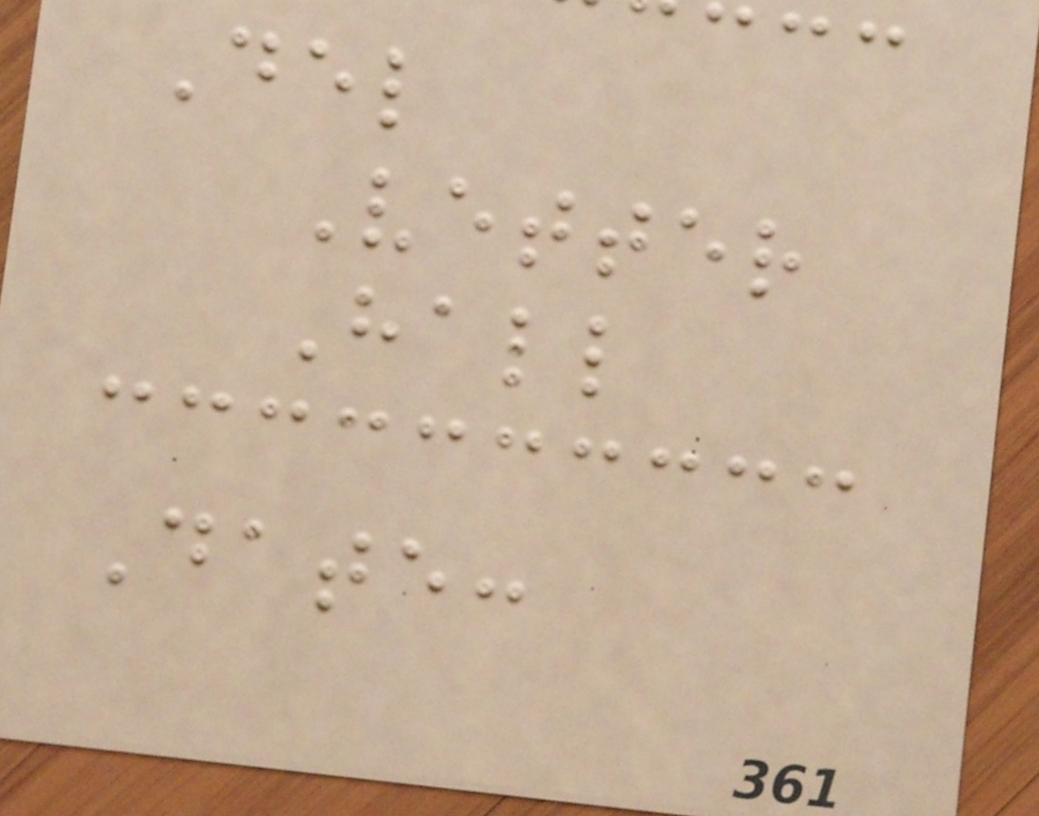Del
Vetter
Hall
Date:
